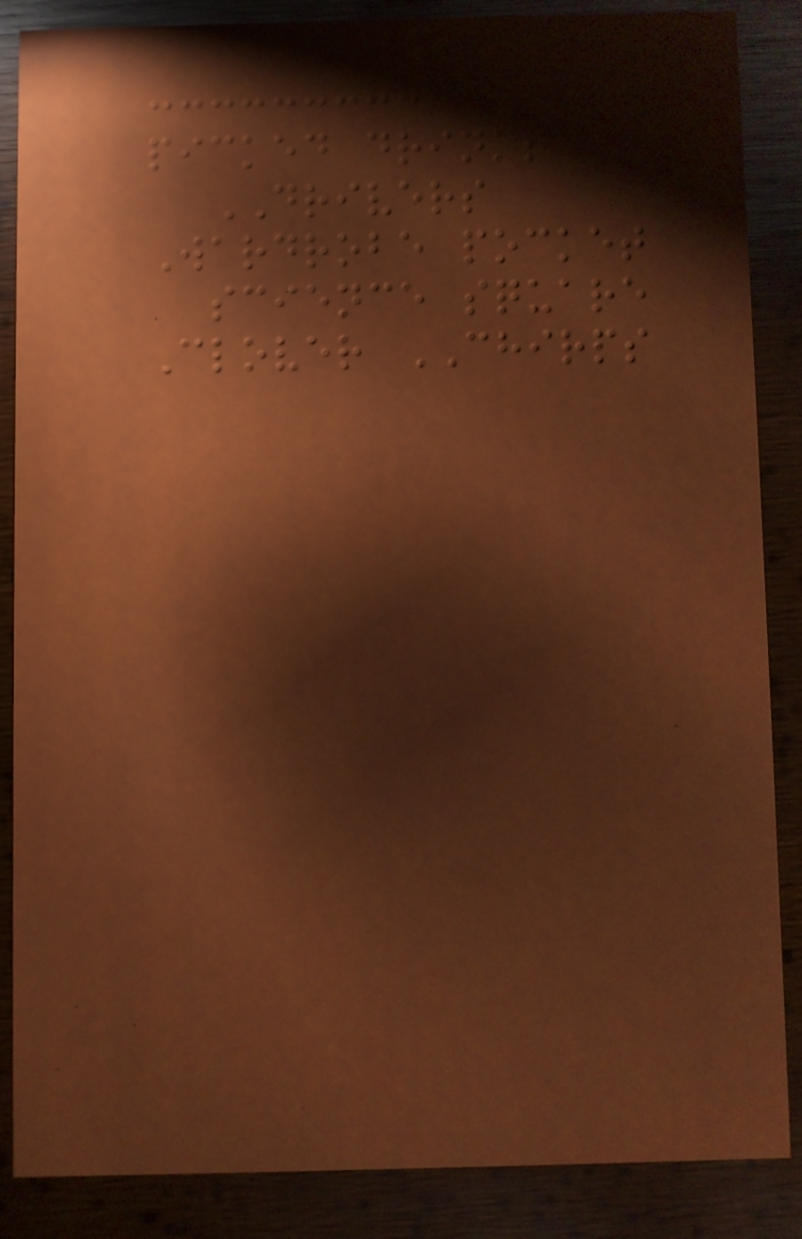picked drinks
DRIVERS
Wardrobe pocket
science square
Clover CHIRPS
